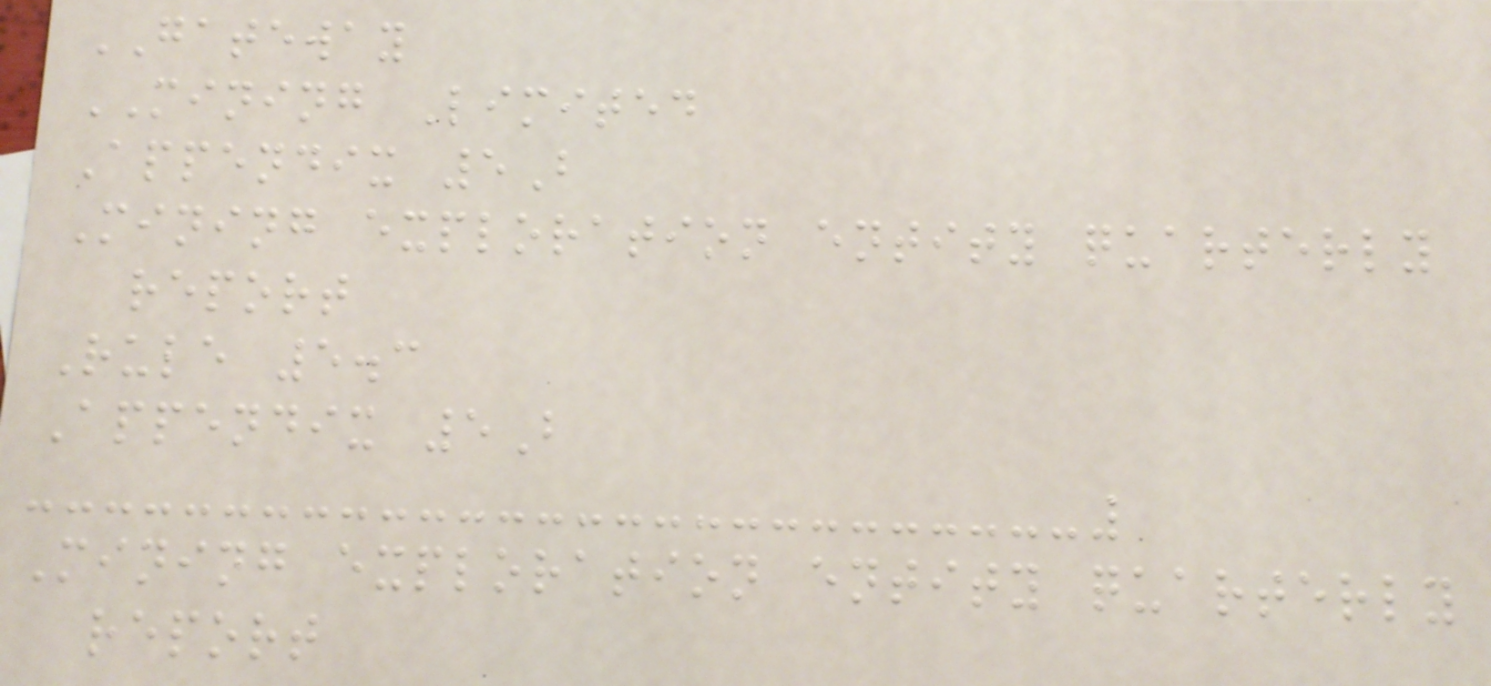GATEWAY
MINING Limited
Appendix 5B
Mining exploration entity quarterly
report
Rule 5.3
Appendix 5B
Mining exploration entity quarterly
report
